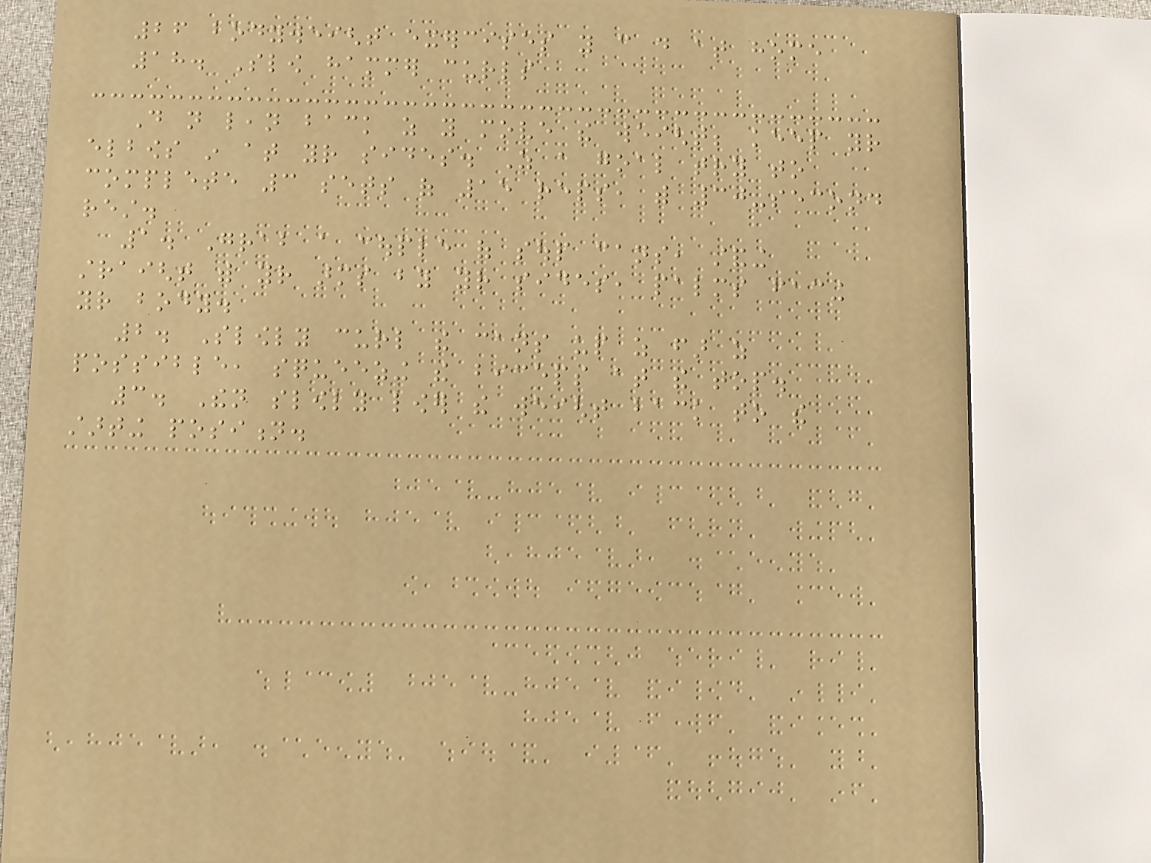26 bodyweight exercises you can do at home
18. Slow hammer curls
Do not lean back as you move the weight; keep your
elbows in at your sides. As a goal try to
complete 3 sets of 15 reps, with 30-second
rest.
1. Grab a couple of soup cans, standing
straight with your arms by your sides, palms facing
your body.
2. Slowly curl the cans up as far as
possible, squeezing the biceps at the top.
3. Then slowly lower the weight back to the
starting position.
